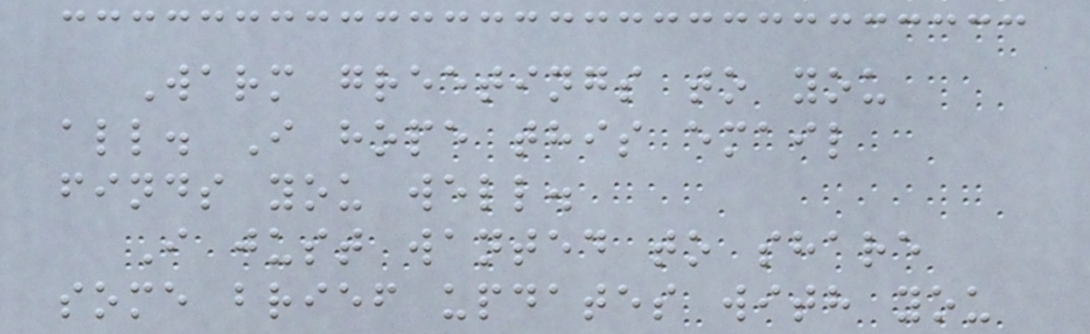Warm greetings to you
all. I hope this email
finds you well.
I just wanted to share
some brief updates with you
